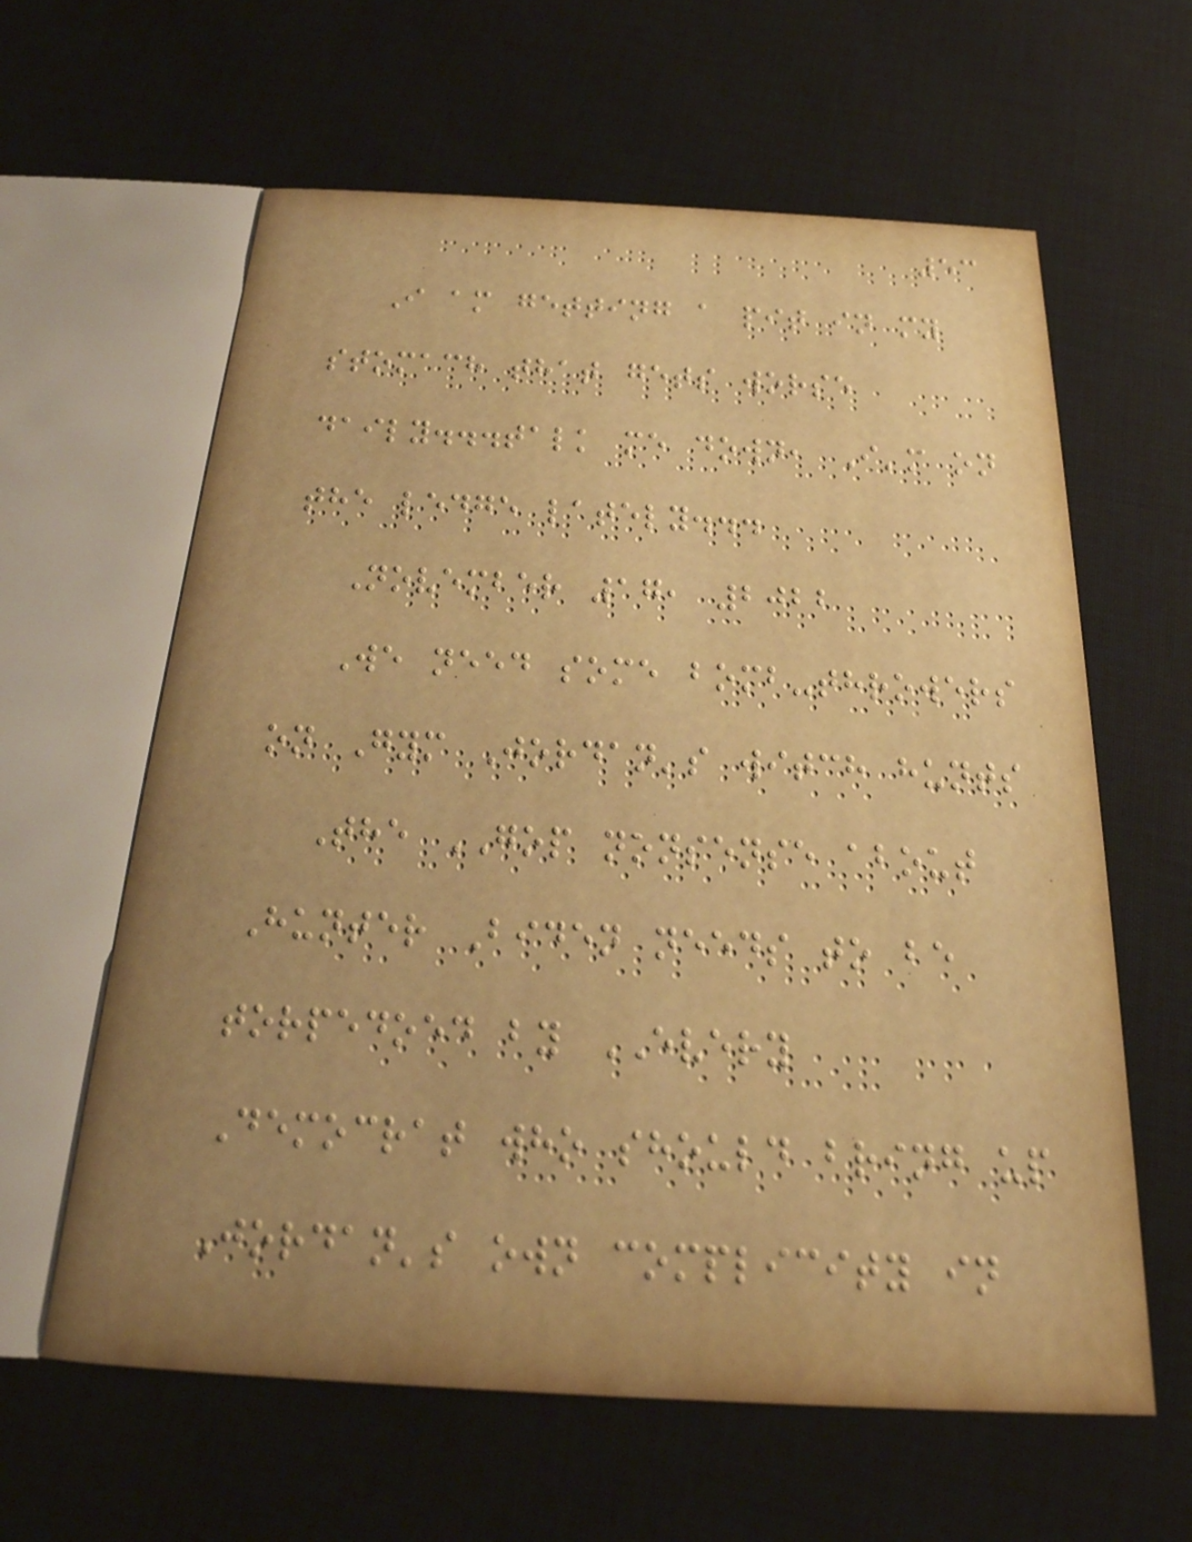53
I am getting a pit in my
stomach that gets worse
daily...talk me down, I'm on
the ledge lately...
November 17, 2022
We need some bomb-throwers
on Gym Jordan's witch hunts
The GOP nonsense about
Hunter Biden needs to be
torpedoed by EVERY
Democrat who should bring up
Jordan's own complicity in
